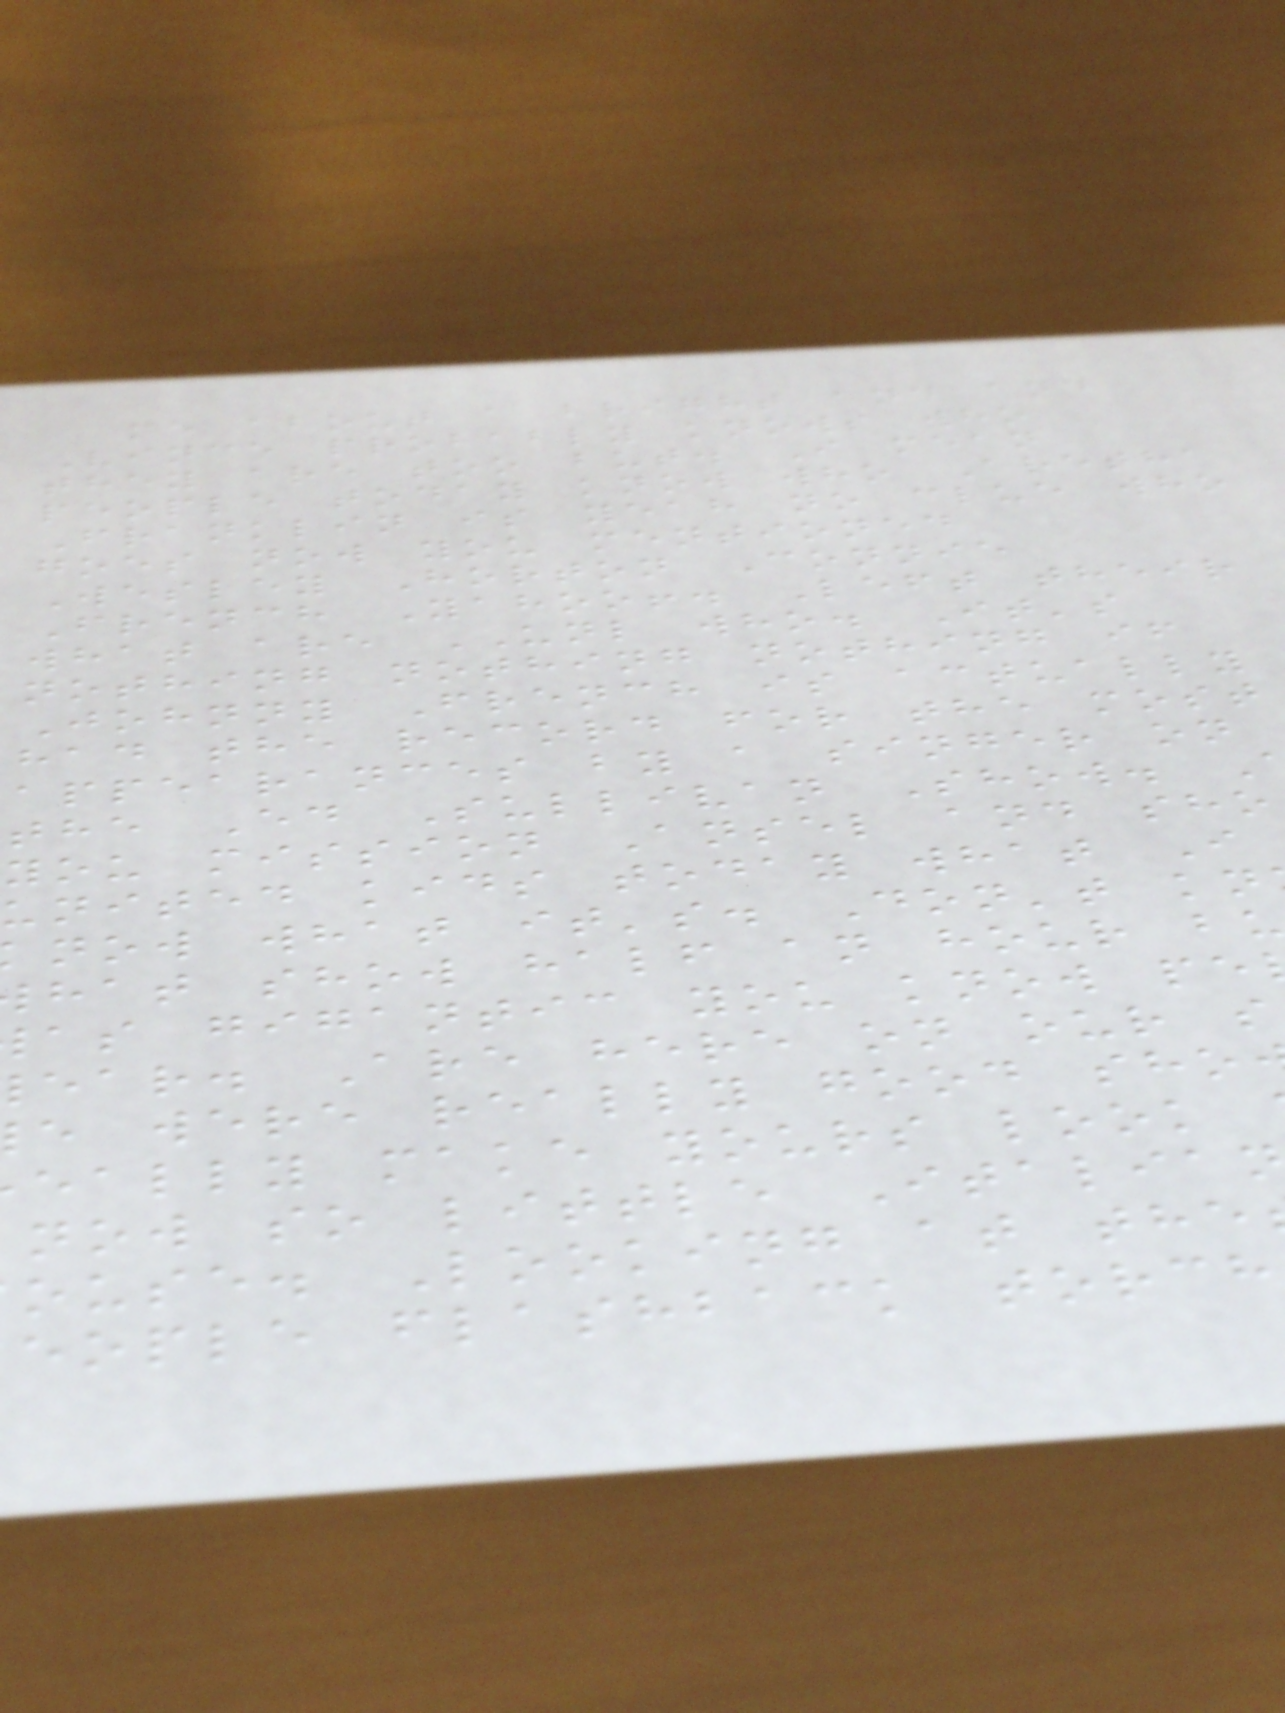me about a bright and and
Vince probably knows who
they are too but. I mean
people today know who Aretha
Franklin is yeah no clue who
goes now you mentioned
Wesley Horton Connie
French Yahoo!. Left their
what are UNL who. It's
nothing nothing nothing if
Johnny French is actually
had the record for the most
appearances by a singer on
the Ed Sullivan Show.
you mission Ansel and sho
united kids today what I
now what it's. Don't kn
hat show half an hour bu
as gigantic you know pe
ear. Are here on our s
e were really good sho
eally make yours look
now so little Italia
ouse. Looking at the
eople flashback torch
